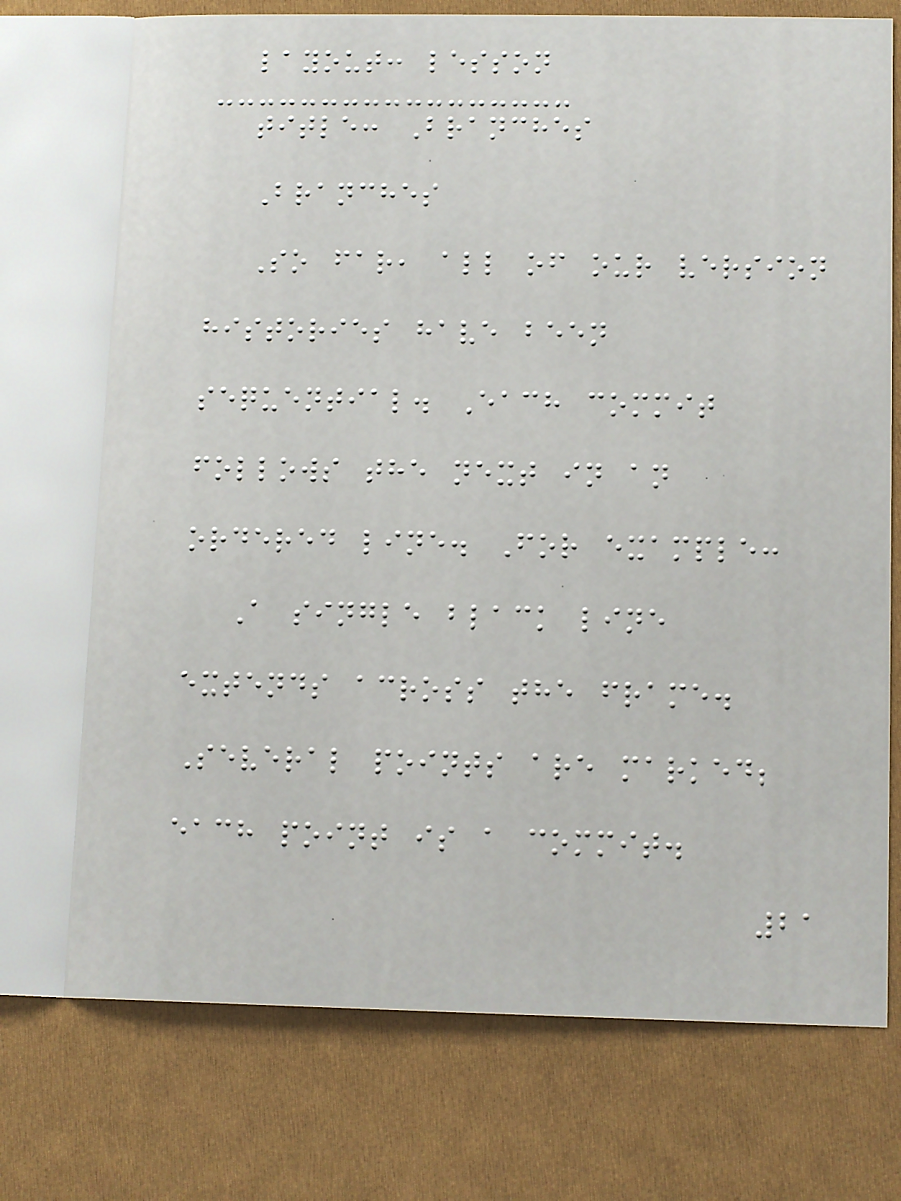layout: lesson
title: Branches
Branches
So far, all of our version
histories have been
sequential. Each commit
follows the next in an
ordered line. For example:
A single black line
extends across the frame.
Several points are marked;
each point is a commit.
21
